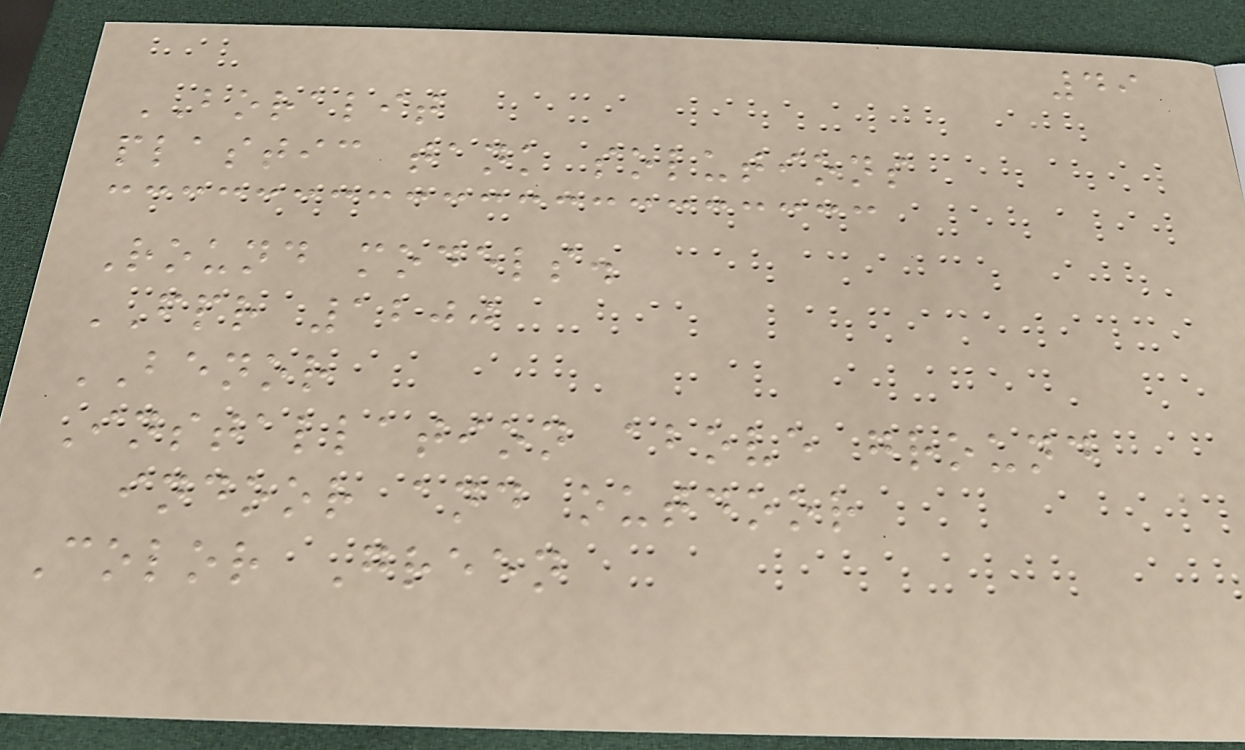49
BORALIT
plastic tank solutions
Round models.
FPR 1200
BENOR
Installation above ground
indoor and outdoor
Color Green
